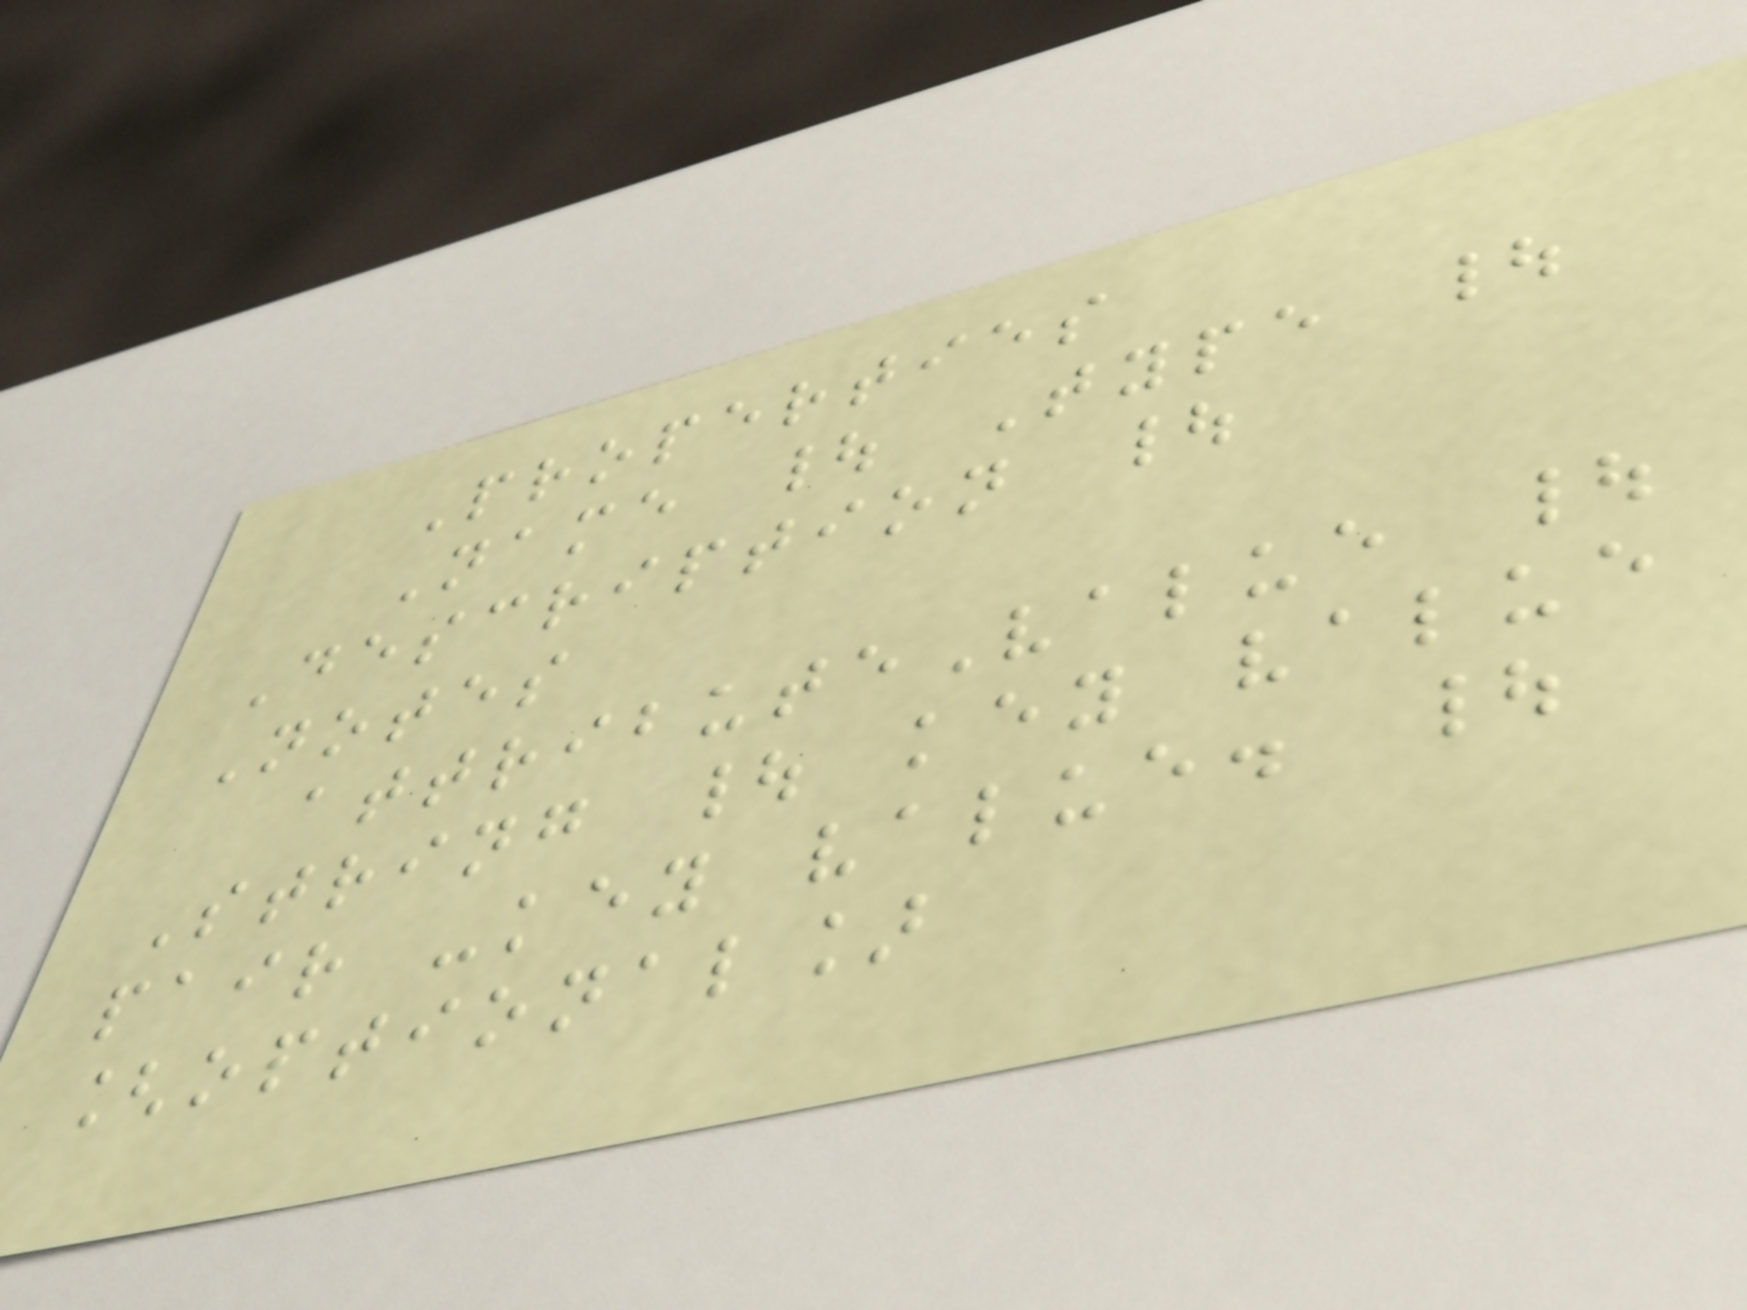Properties
Name | Type |
Description |
Notes
attributeValue |
String | key value
pair -key value. |
[optional]
